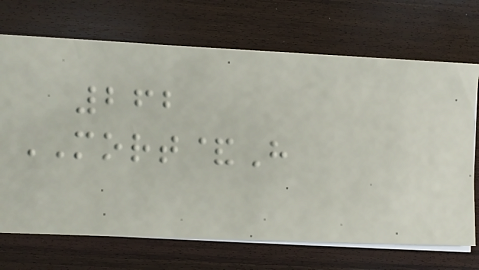262
MORT&H
